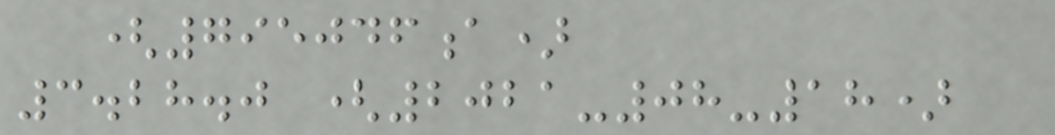(795046a)
3.28.0 (2021-08-18)
